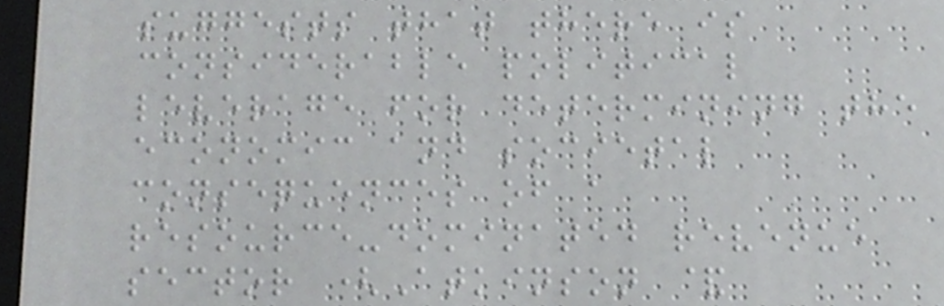suggests that there is
considerable political
leverage for determining the
economic and societal
consequences of a
resource-dominated revenue
sector (Atkinson &
